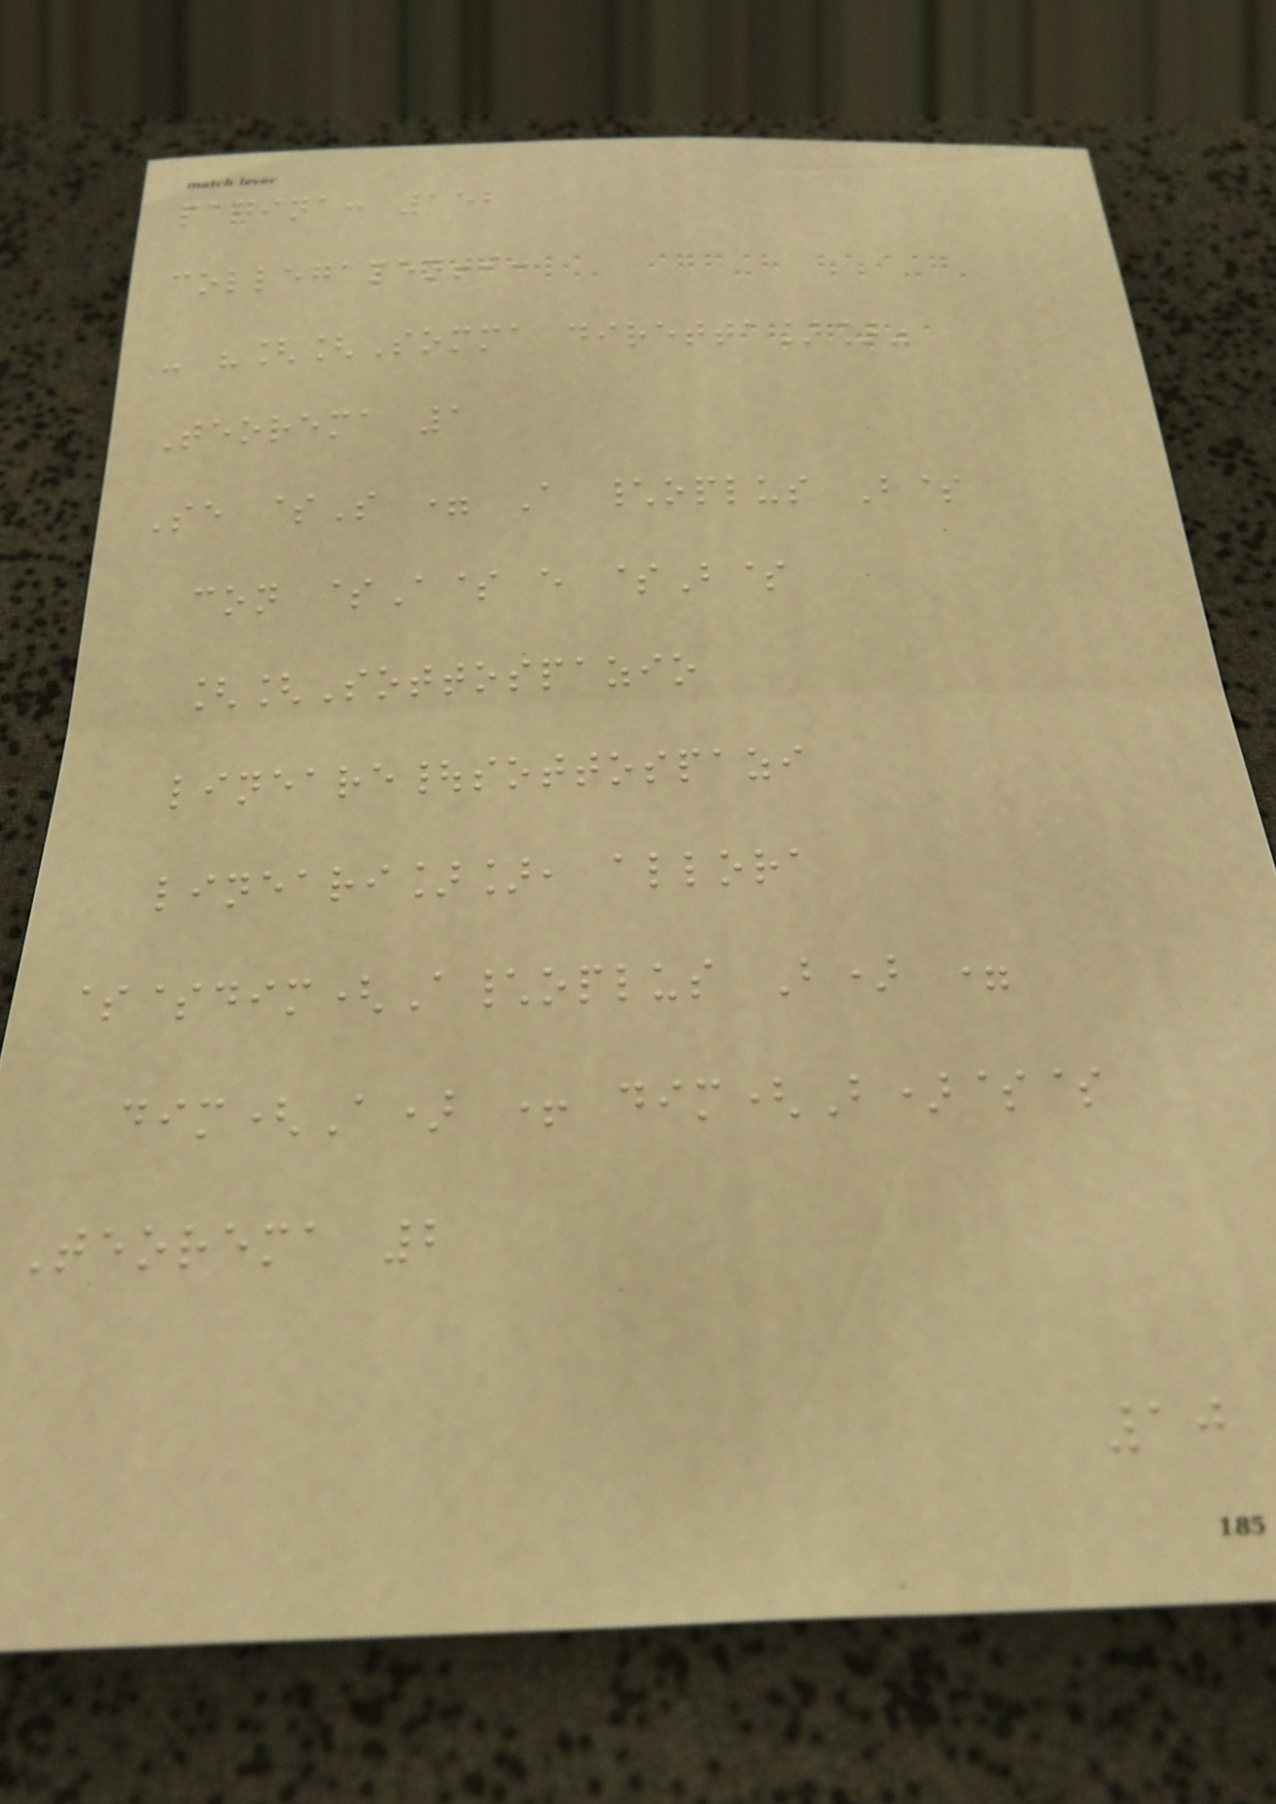pagina: 152
collegamenti:
- "[[Somma diretta]]"
Teorema 1
Se $S = A \oplus B$
con $A$ e $B$
[[Sottospazio
lineare|sottospazi
lineari]], allora
$$dim(A\oplus B) =
dim(A) + dim(B)$$
Teorema 2
10
